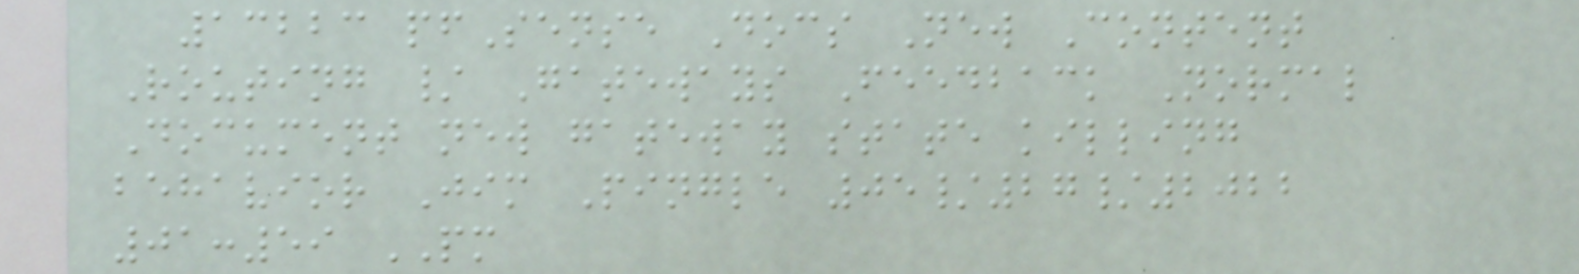13223 pfSense Docs New Content
Routing / Gateways Feedback Normal
Document new gateway state killing
behavior Jim Pingle 05/27/2022
01:59 PM
